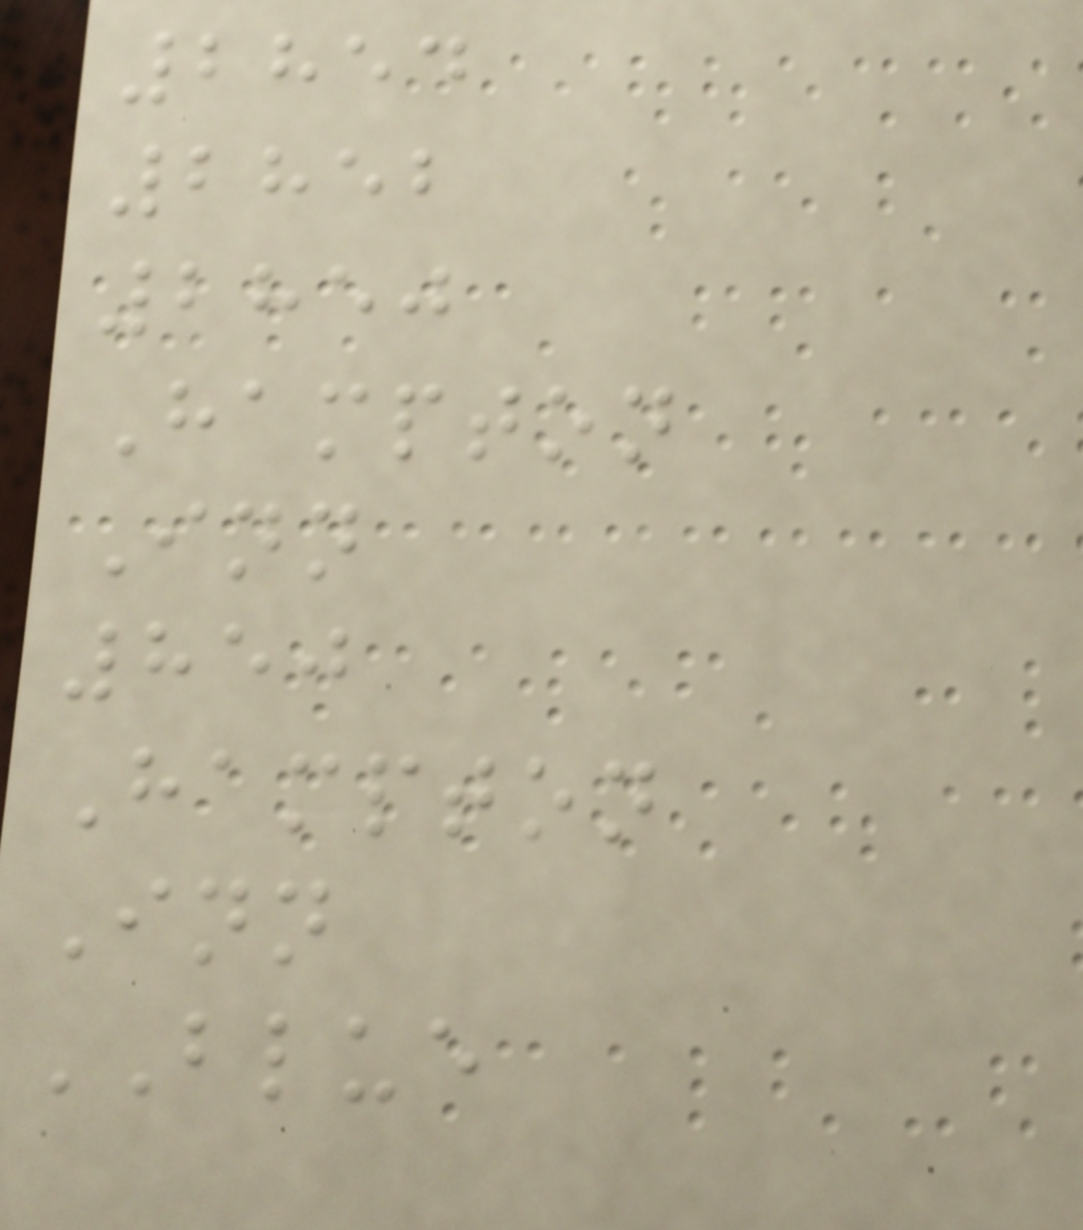2854
2852
2850
Hampton
Inn
850
Hampton
Inn
BLUE
